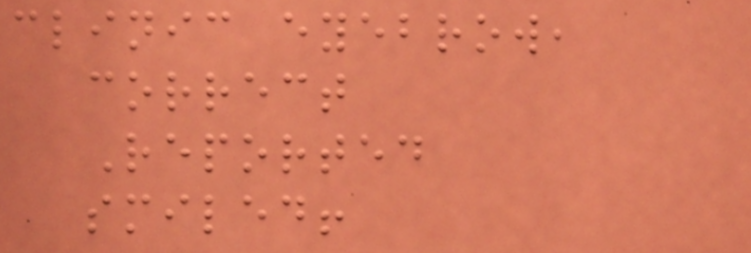clinic eyebrow,
correct
Reported
smiled!
